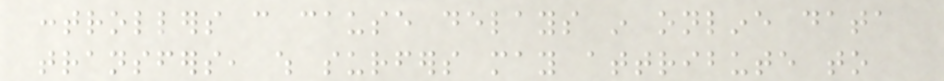controllers can cause delays in online data
transfers, which surfers may attribute to
